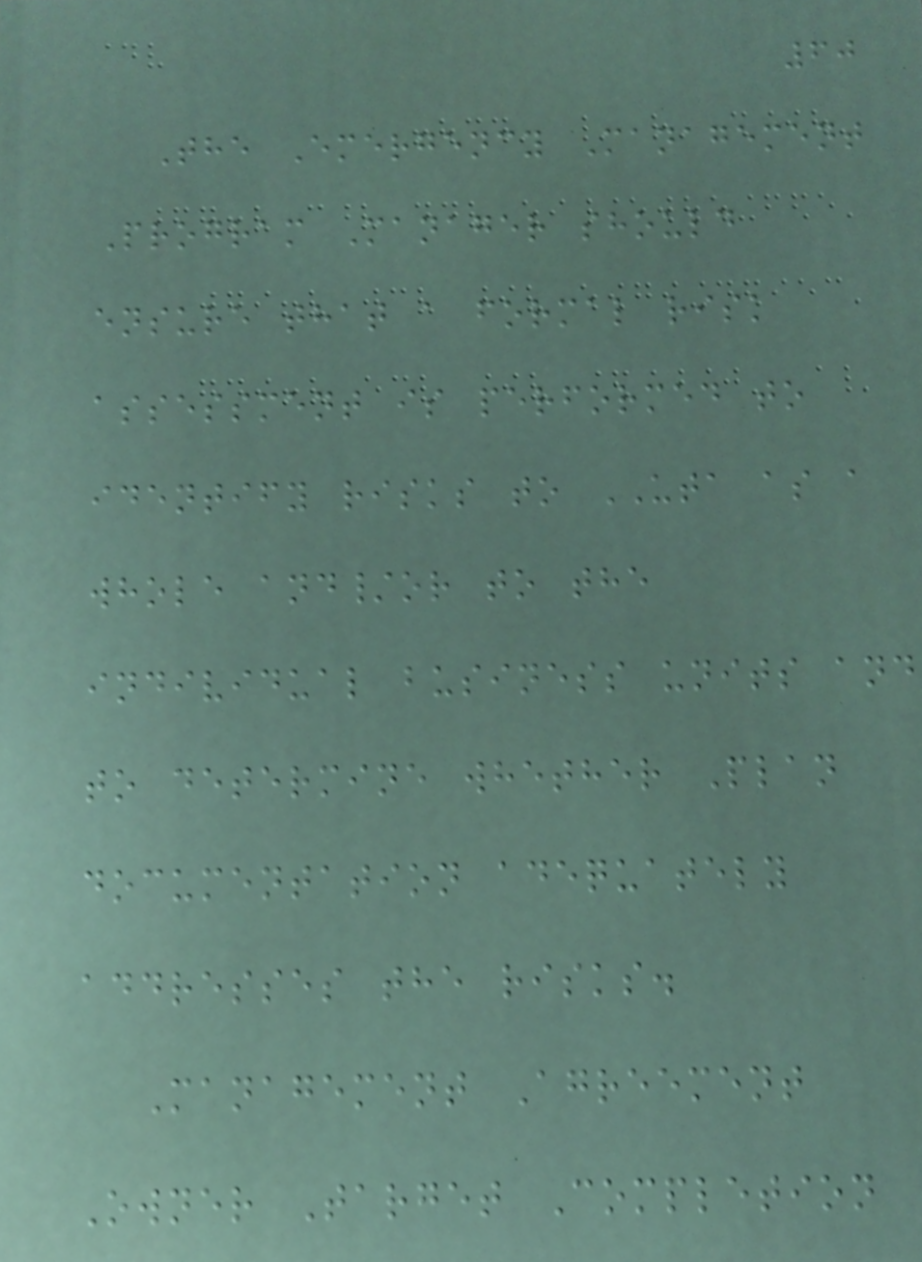60
The Emergency Management
Program Manager should
ensure that a formal risk
assessment is performed to
identify risks to UTA as a
whole and/or to the
individual business units and
to determine whether Plan
documentation adequately
addresses the risks.
Management Agreement
Owner Target Completion
